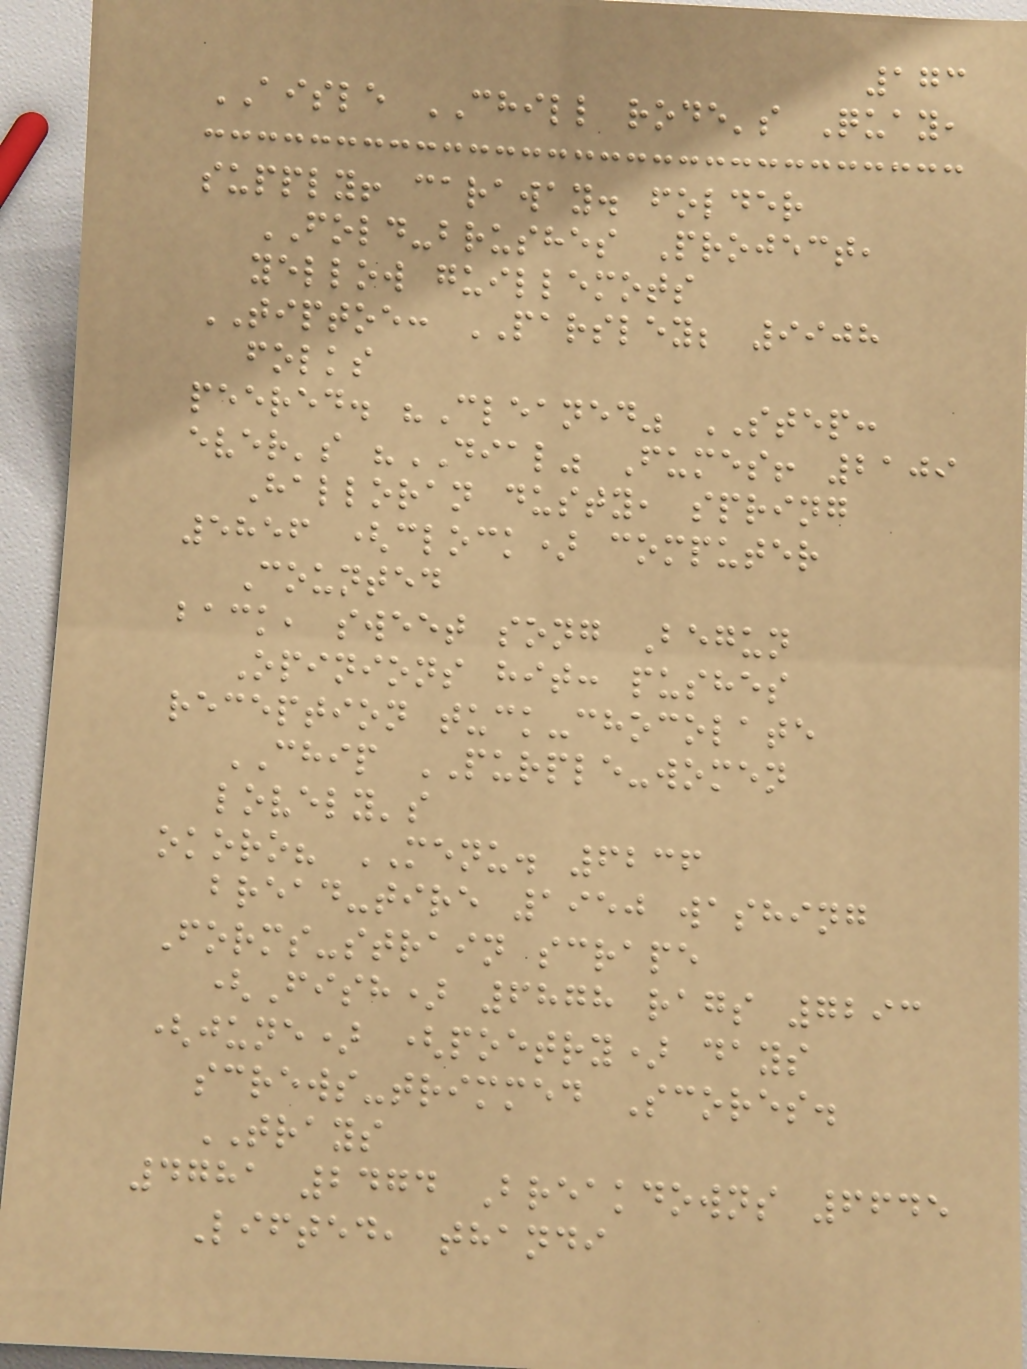173
AISLE CHILL rode's Quay,
supply! caraway. folder
FOLD-brushes Project,
yellow guillemots
TIPTOE: PARSLEY; 9908
folks
peered. "Cleaned" STEP:
ever's "DIAL" Fumes! 2109
Halloran dusty, spring
5856 (clock) computer
Counted
back, sweet song Begun
Opinions hit: pushes
reception tuck-chocolate
CHIP PURPLE-women
lovely's
okoro? MENU. 6236
bread-tire 1950 washing
Forms-strain scrape
(Fish) 6878 rags 7293
(june) (poetry) days
screws-trimmed Scores.
TRAYS
4781 2474 Breakdowns 6645
Lifted, thandi
